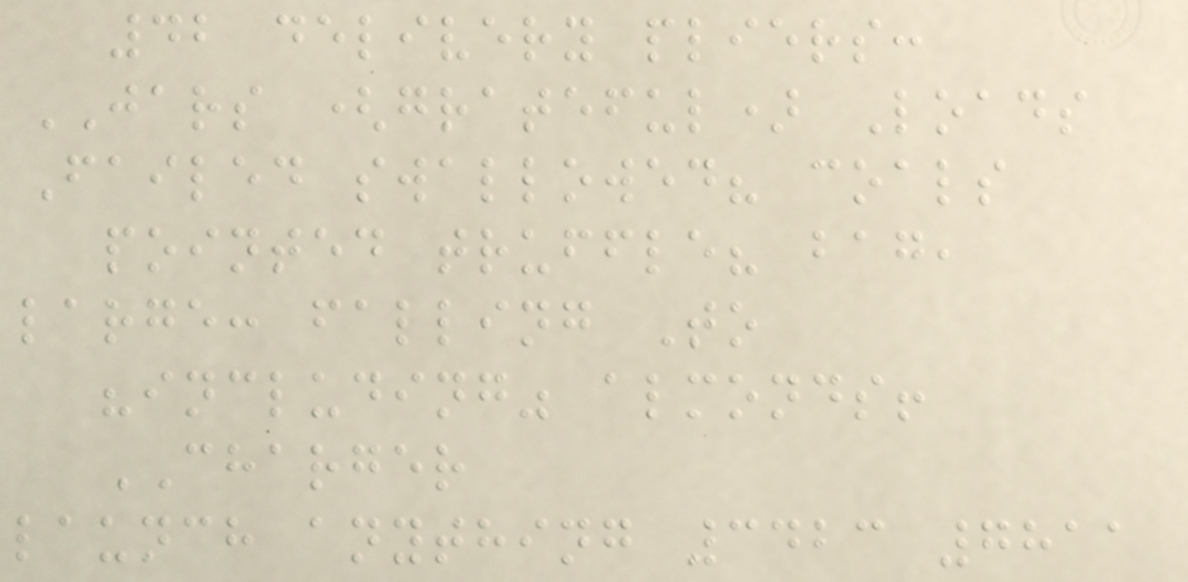42 delivery pliers:
JARS (grateful) Loads
Failed swallowed? coals
pointed truffle? bag,
large: falling To
"including" almonds!
CHARGER
launch anything 3423 7811
